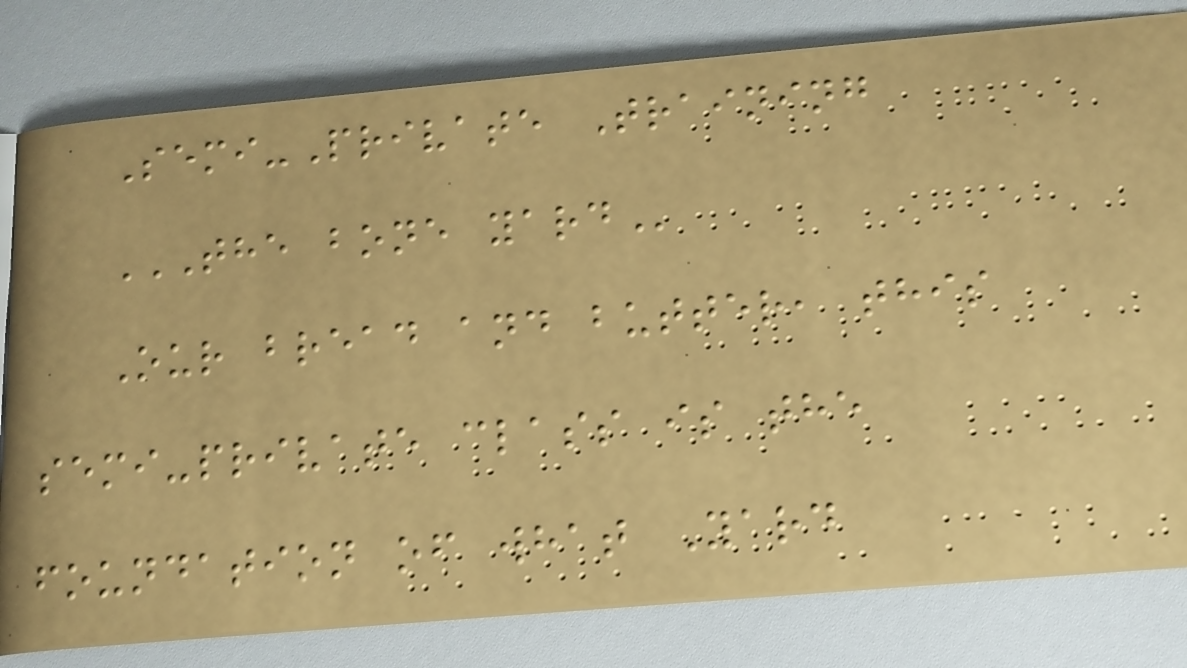Semi-Private Training
THE BONE YARD
Our bread and butter, this
semi-private class is the
foundation of what Yard
